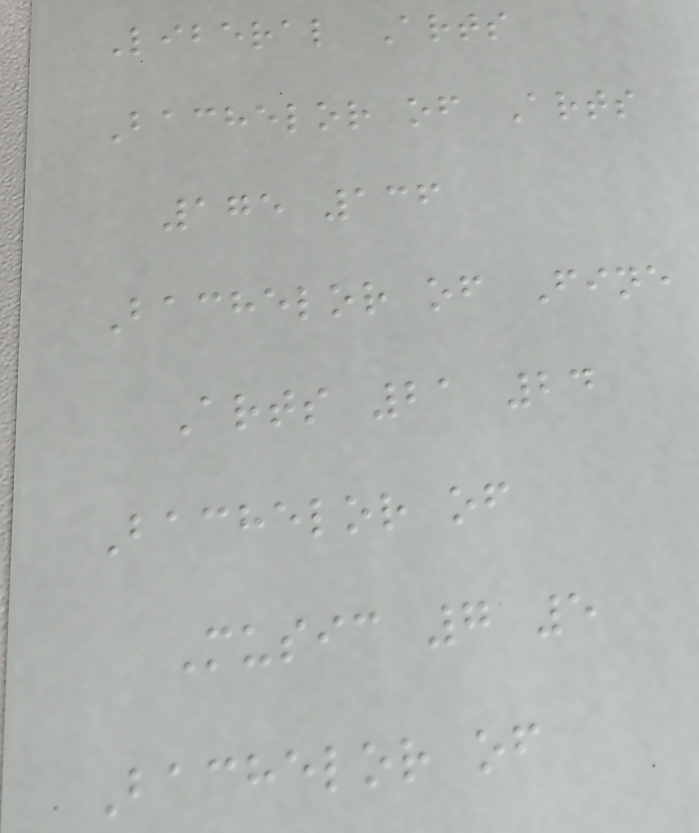Liberal Arts
Bachelor of Arts
175 136
Bachelor of Fine
Arts 21 24
Bachelor of
Music 7 5
Bachelor of
